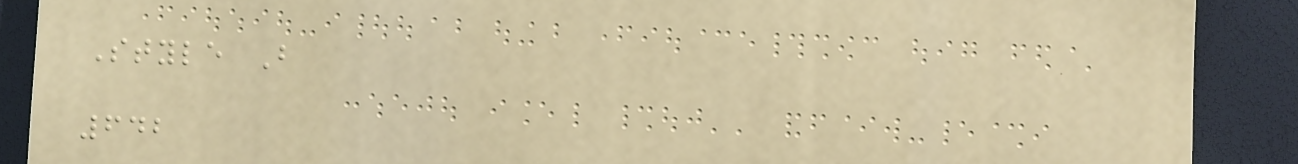Style B
642
